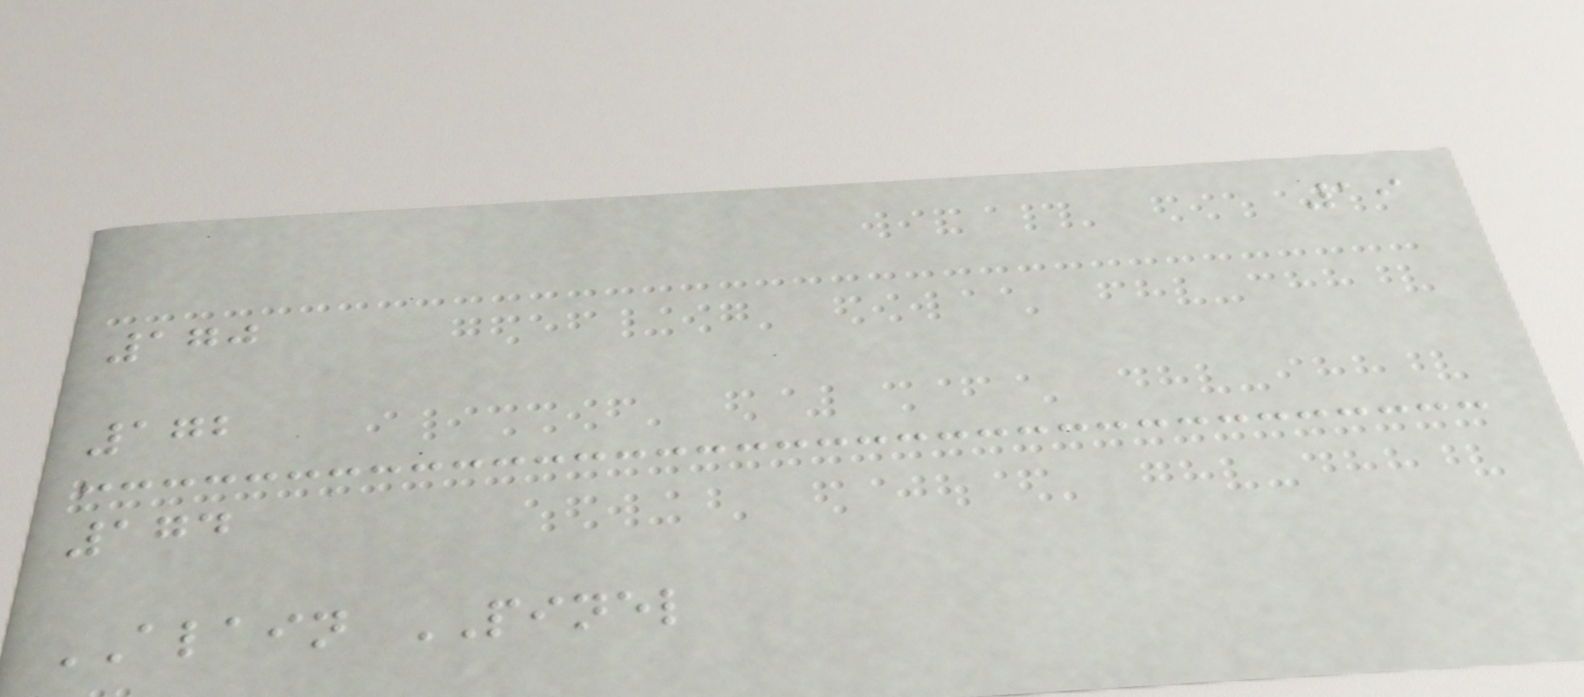19
170
172
174
ALAIN PINEL
